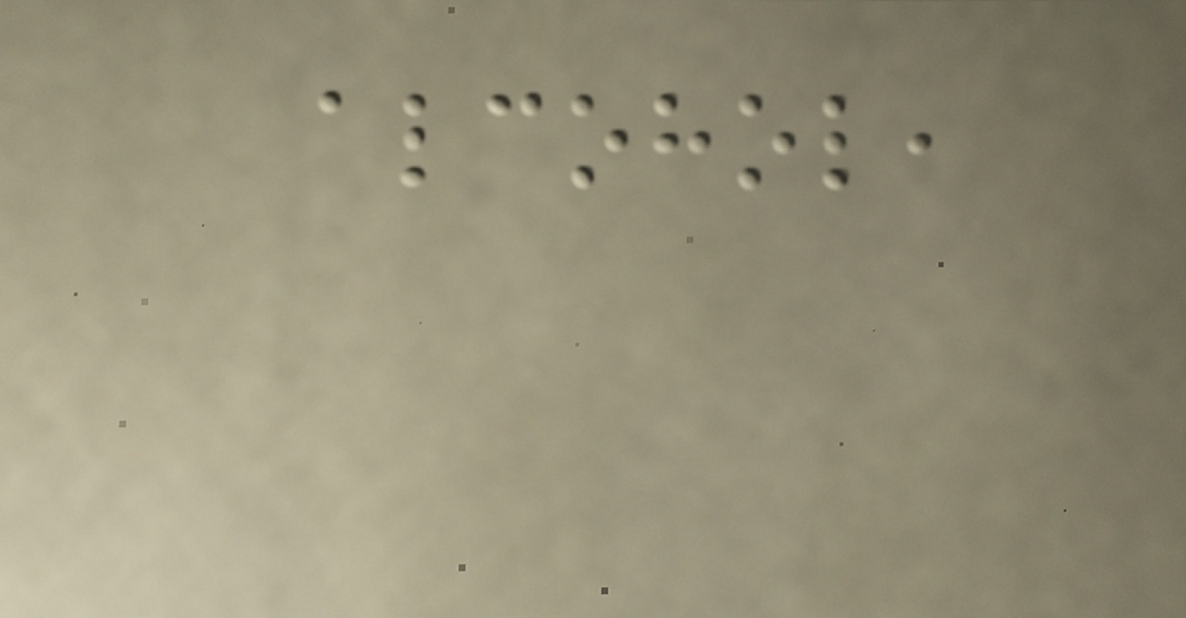alcohol,
